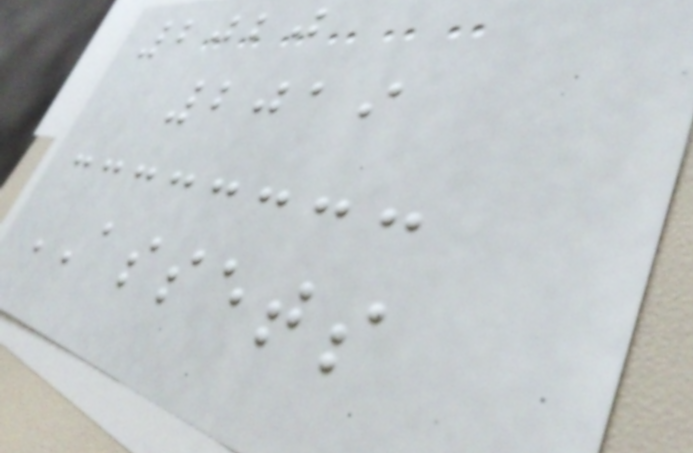2020
2019
ASSETS
